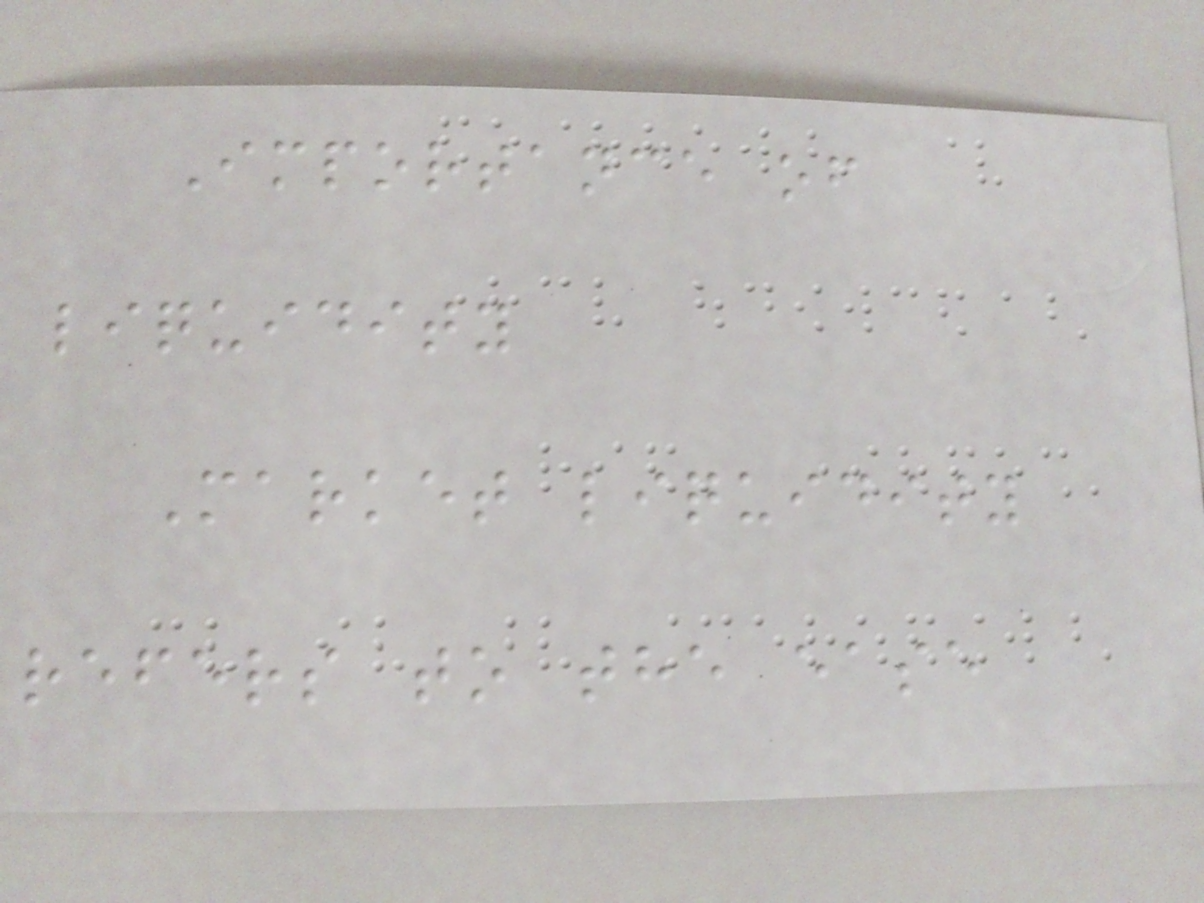Importance of
liquidity
Market liquidity
refers to the ease
